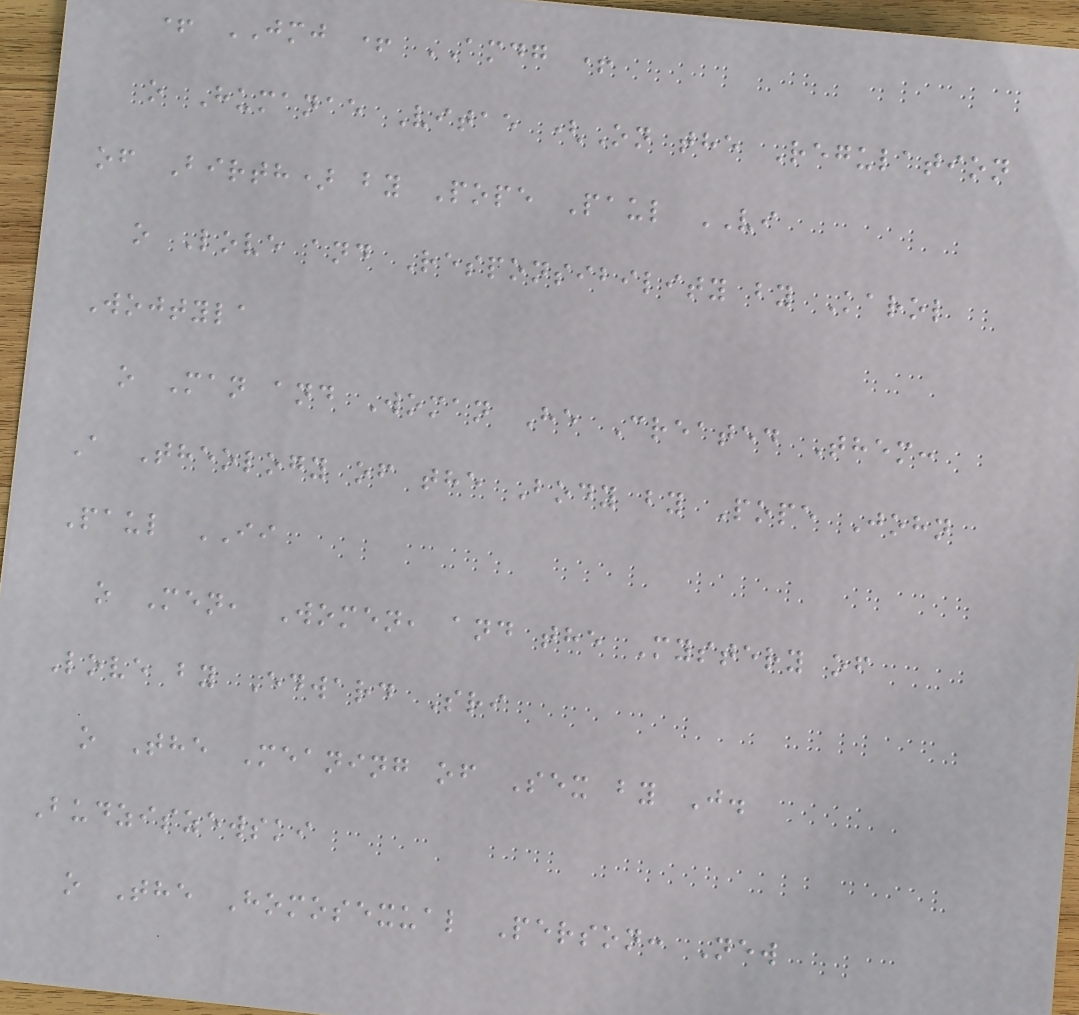+ JMJ + AMDG +
o Humanae Vitae (On the Regulation
of Birth) by Pope Paul VI
o Love and Responsibility by Karol
Wojtyla
o Man and Woman He Created Them:
A Theology of the Body by Pope John
Paul II
o Men, Women, and the Mystery of
Love by Edward Sri
o The Meaning of Sex by J.
Budziszewski
o The Homosexual Person: New
